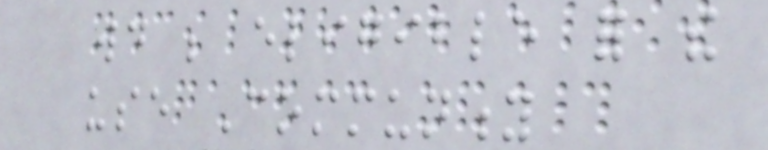would be eligible for the
use Community
